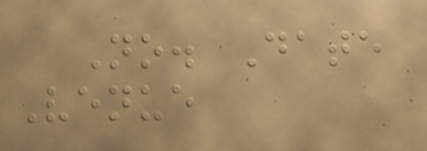No. Date
Venue
